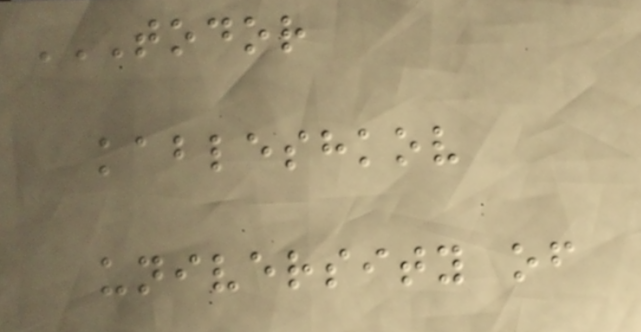TODOR
KABLESHKOV
UNIVERSITY OF
